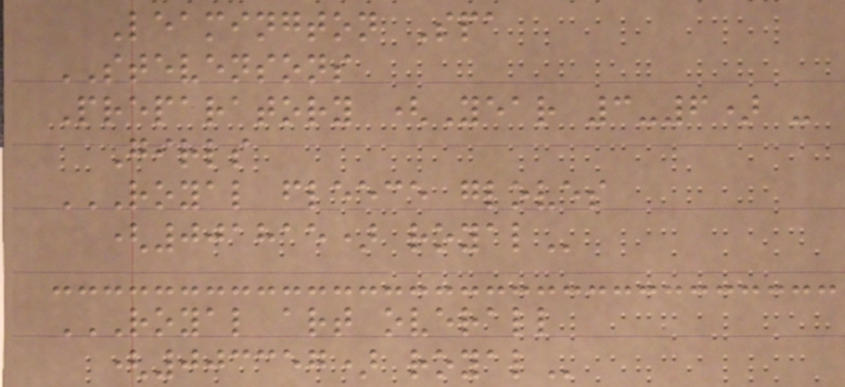Leamington Spa
STEVENSONS
Preparatory (Year 3-6) -
Girls
ROYAL FLEECE GLOVES
(001815) ROYAL
ROYAL ART OVERALL
(003357) ROYAL
